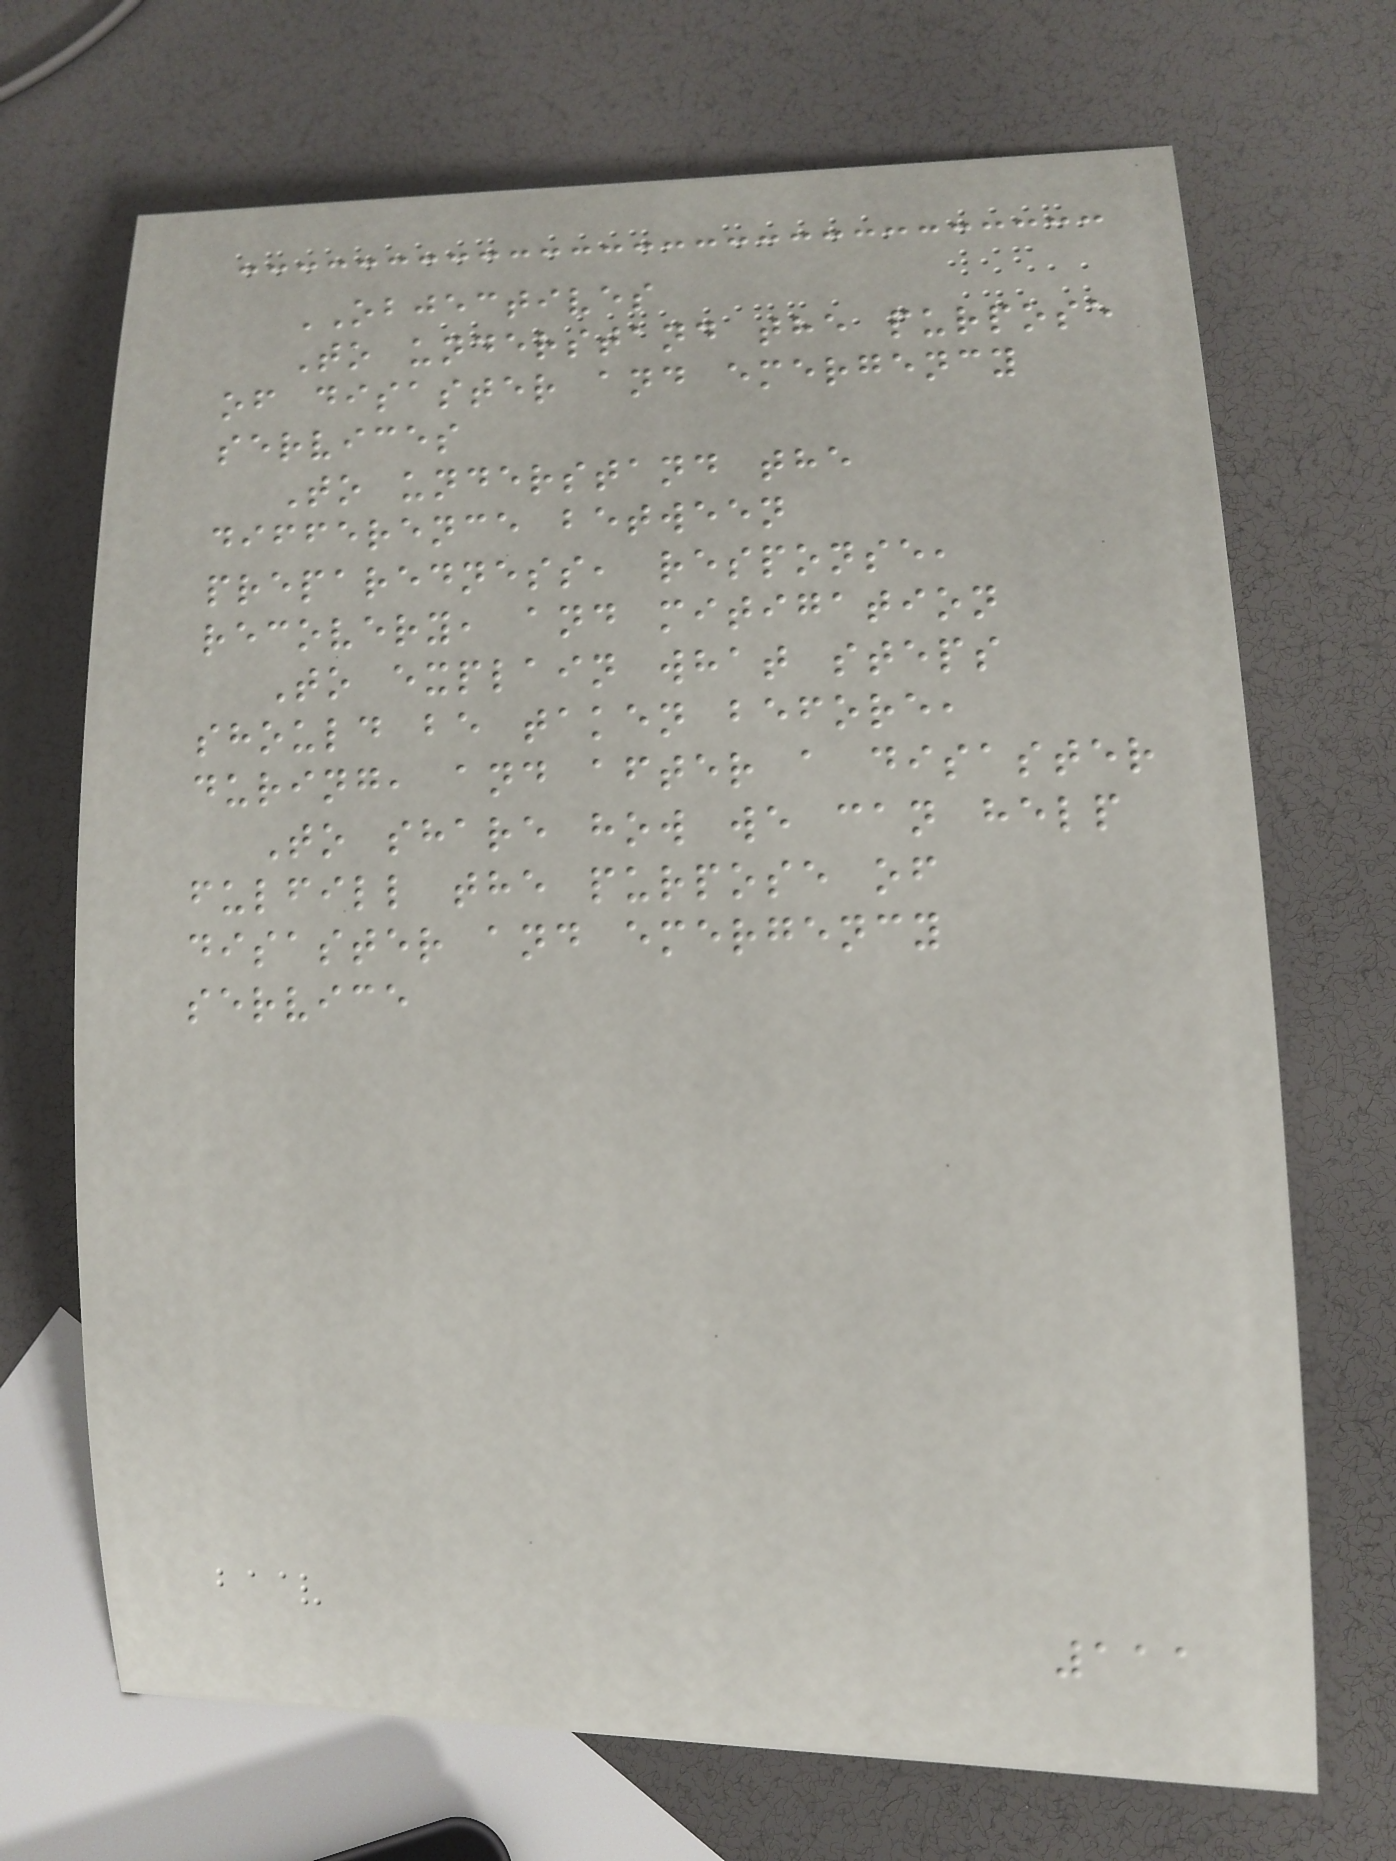OBJECTIVES
To understand the purpose
of disaster and emergency
services
To understand the
difference between
preparedness, response,
recovery, and mitigation
To explain what steps
should be taken before,
during, and after a disaster
To share how we can help
fulfill the purpose of
disaster and emergency
service
111
